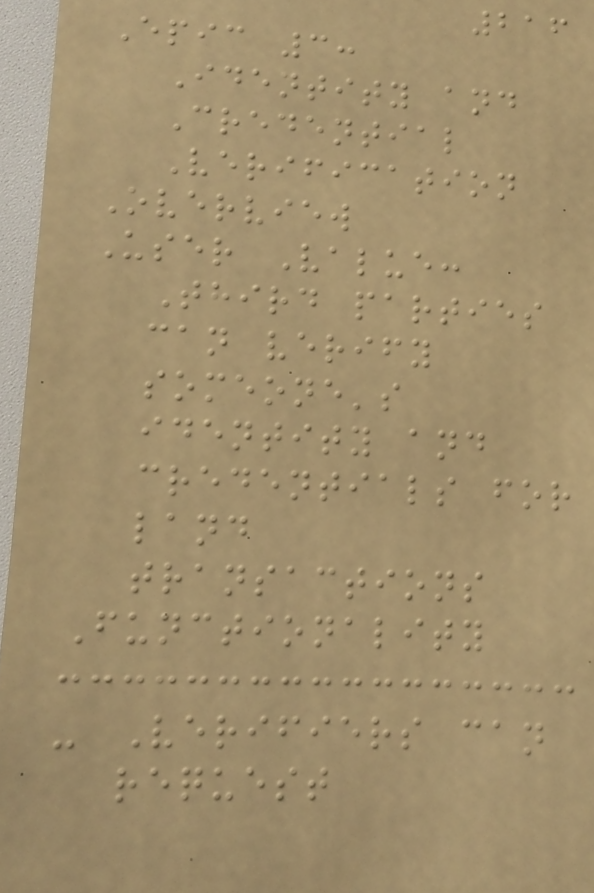216
Epic 3:
Identity and
Credential
Verification
Overview
User Value:
Third parties
can verify
someone's
identity and
credentials for
land
transactions
Functionality
- Verifiers can
request
